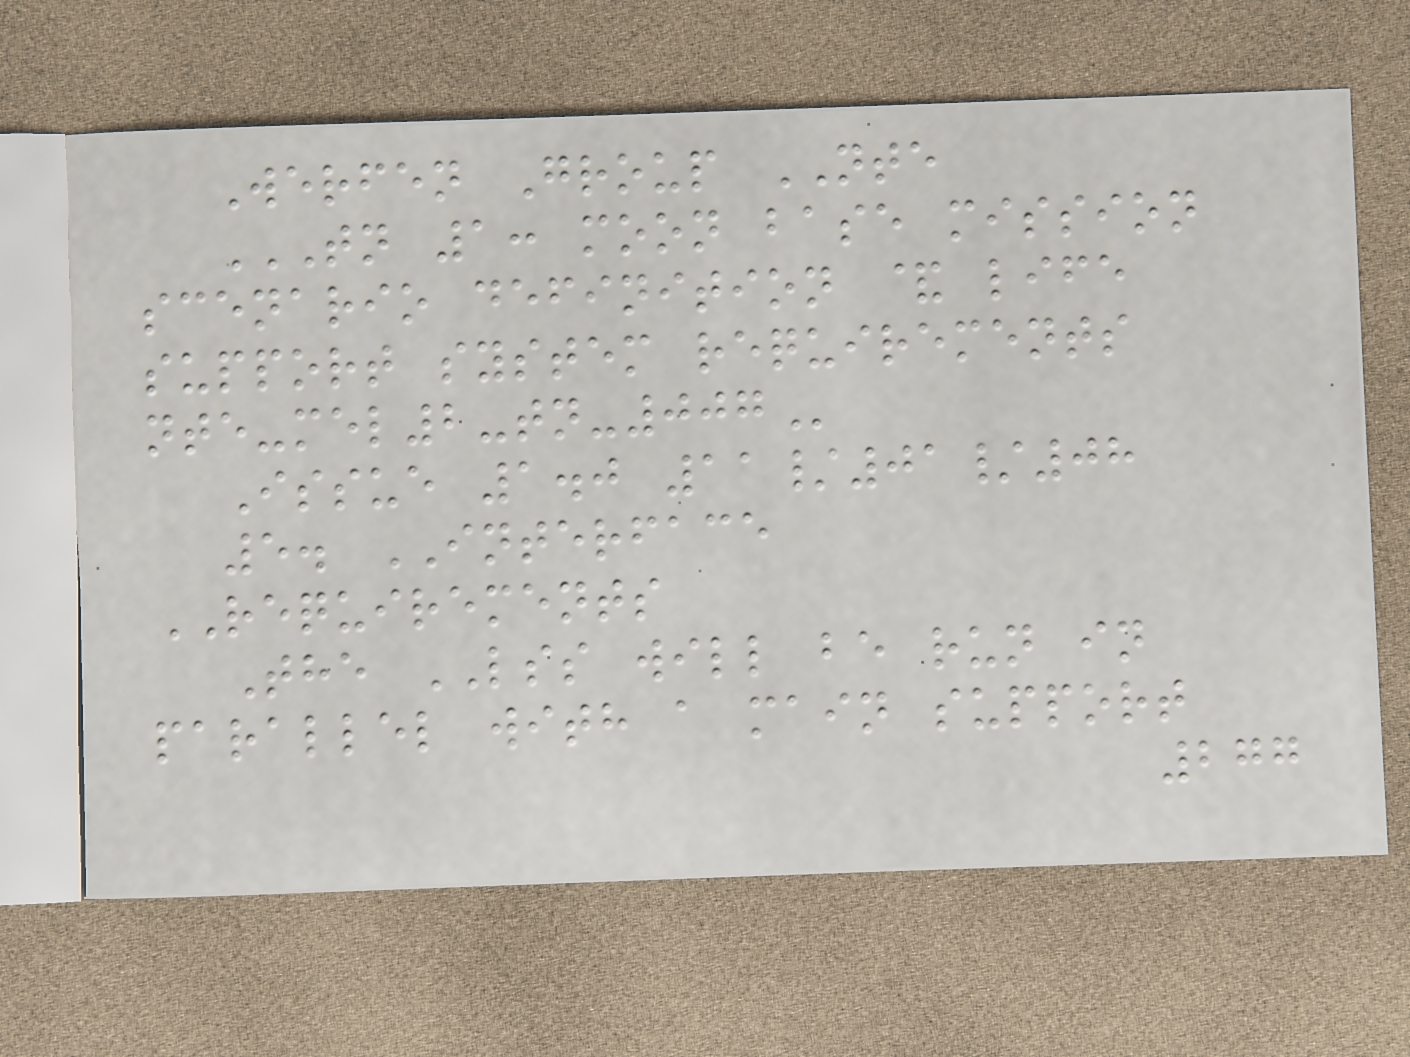Werfen Group NTE
TN 1: MOON BASE MISSION
SCENARIO DEFINITION & LIFE
SUPPORT SYSTEM REQUIREMENTS
NTE-MEL2-TN-007
Issue 1.0 11/01/08
5. INTERFACE
REQUIREMENTS
The LSS will be run in
parallel with a main support
277
